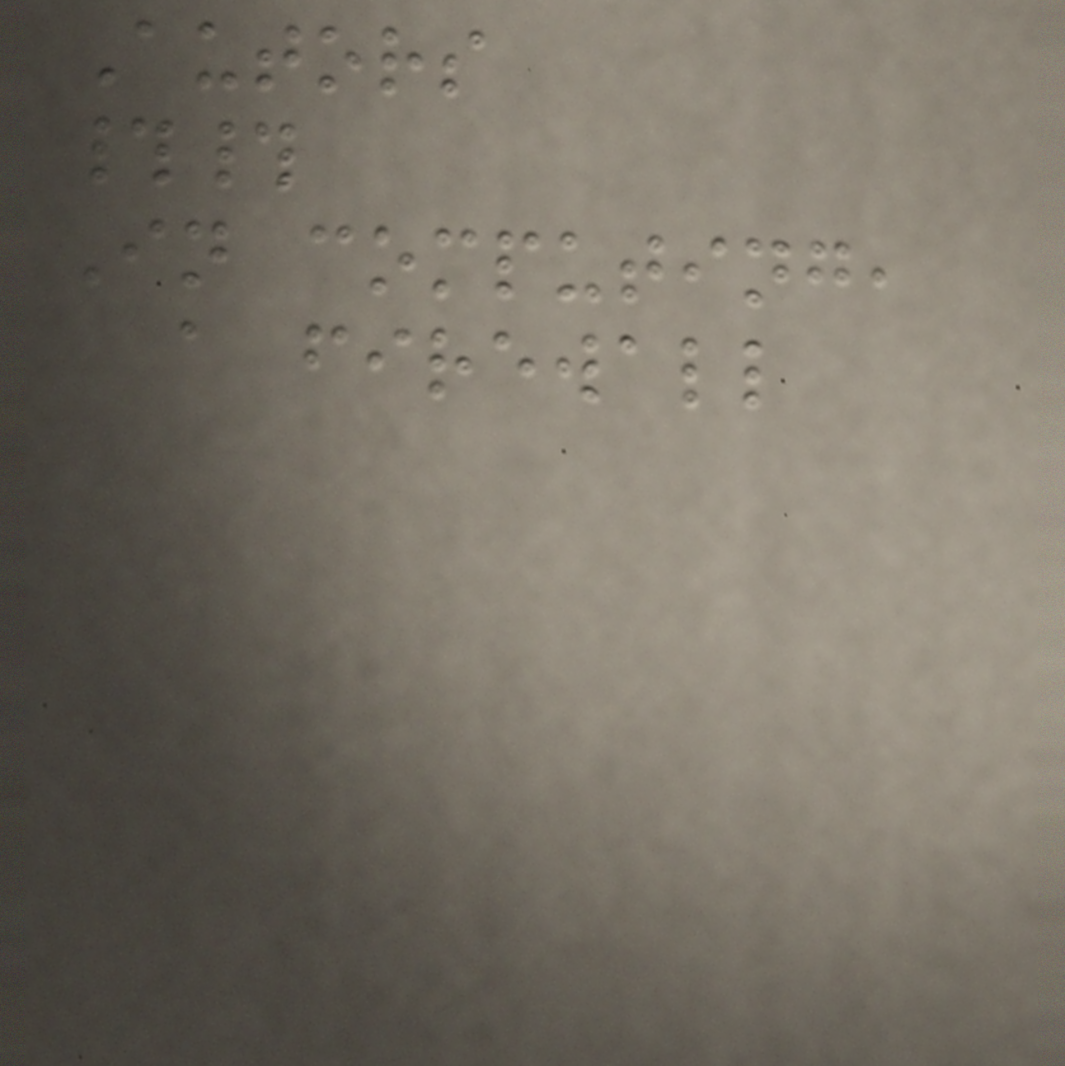Autors
##
In computing,
a firewall
